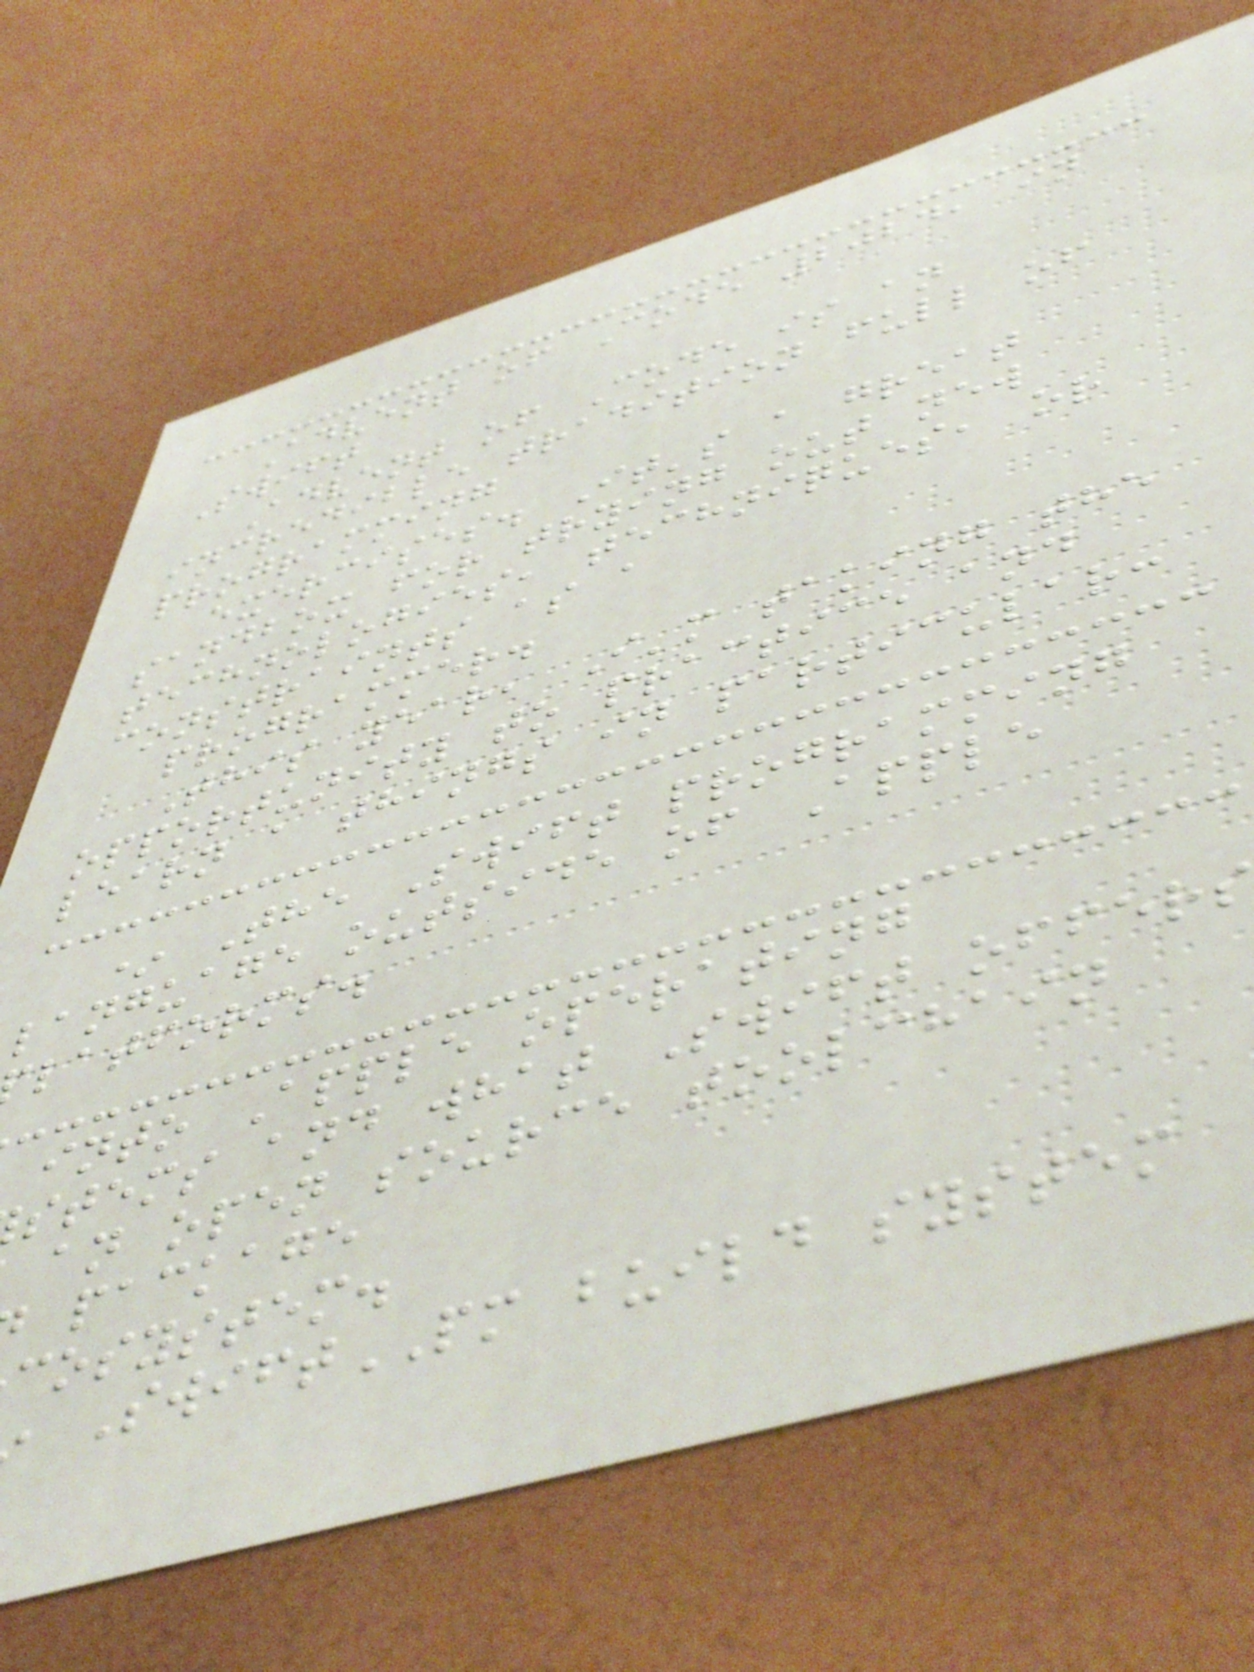Advent of Code 2024, in
Swift
Advent of Code is an
incredible tradition full of
programming
exercises. It's a great
sandbox for trying out new
technologies, techniques, or
constraints as a
programmer.
This year, I'm taking the
opportunity to practice and
learn a things in particular:
* The Swift programming
language outside of Apple
latforms.
into Apple operating
stems and what Swift offer
an open source toolchain
package
cosystem.
SwiftPM build system
